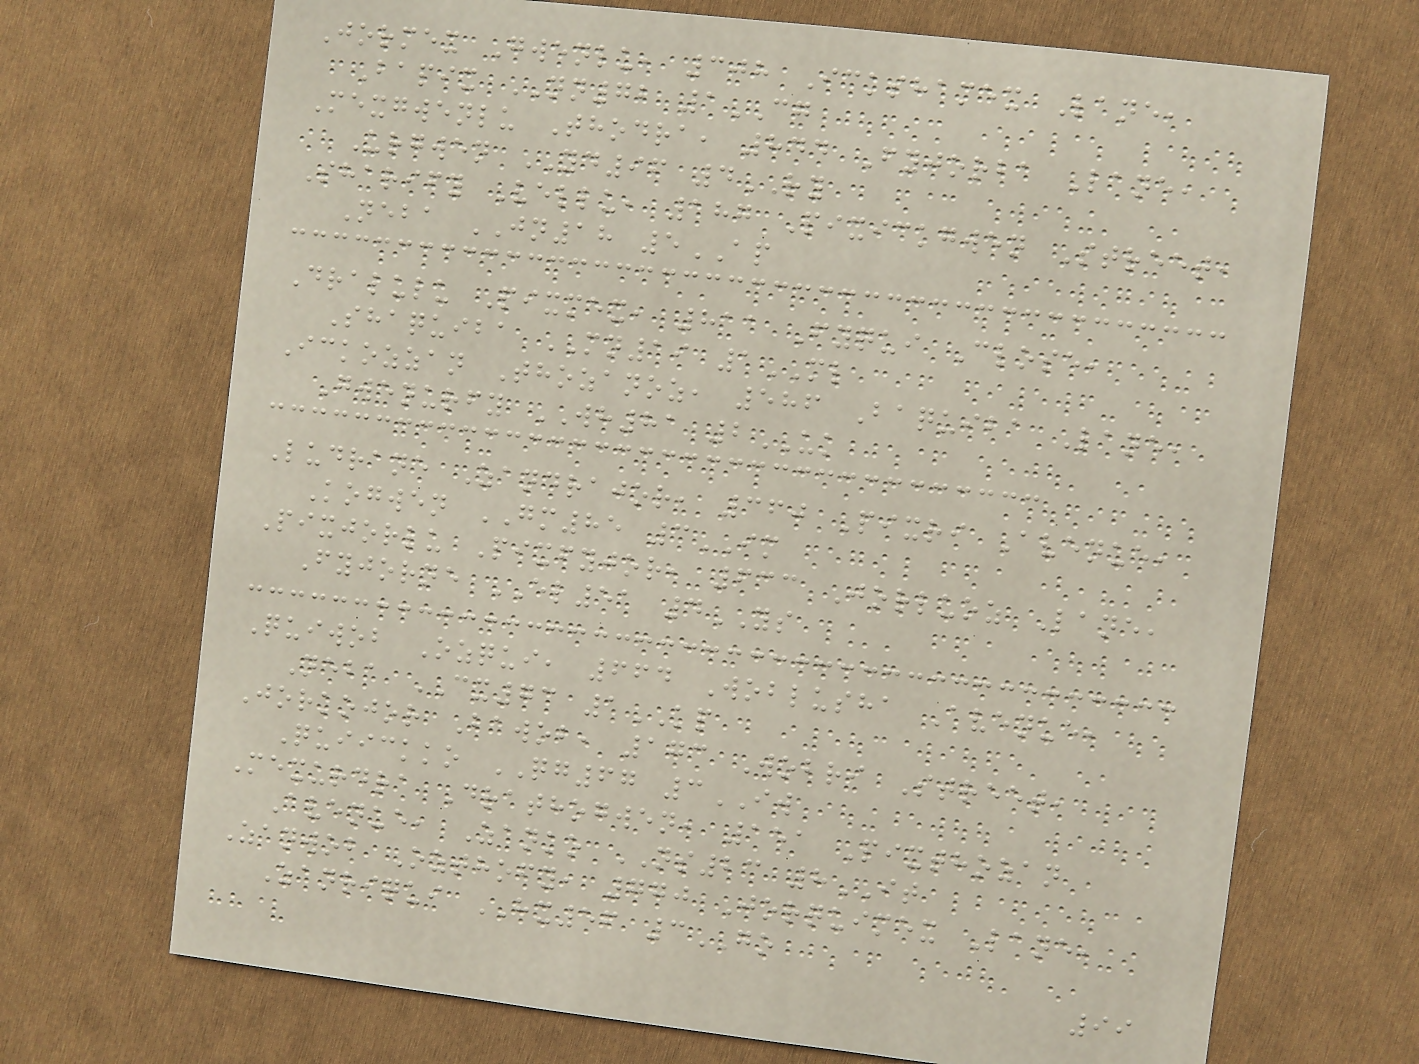Jormex Gwenlu, 308 Ickshamex Lane,
Bapix NN72 1CG
Mexgwenlu Thodra, 844 Fyjorba Lane,
Urgwen YD96 4RY
Sharify Vellu, 187 Pixickgwen Street,
Neba JN18 5AP
Dralulu Pixmex, 811 Fyqui Close,
Shaquiba MN19 1ML
Ickozzan Thozanoz, 586 Baquiba Lane,
Gwenurfy WH81 2UK
Ludrane Zandrajor, 360 Pixri Avenue,
Kogwen GM85 3IM
Pixjorlu Pixfyjor, 633 Jorluoz Lane,
Fyjorne EL51 4YS
Quiwob Ozqui, 664 Woblusha Avenue,
Neba CX73 1KP
Jorkojor Bawob, 173 Wobri Street,
Quiickko QG67 3IW
Mexurdra Drathogwen, 151 Pixthozan
Avenue, Zanko NS23 8IT
Zanwob Ozthofy, 770 Jorquimex Lane,
Zanriqui HX56 3GO
99
